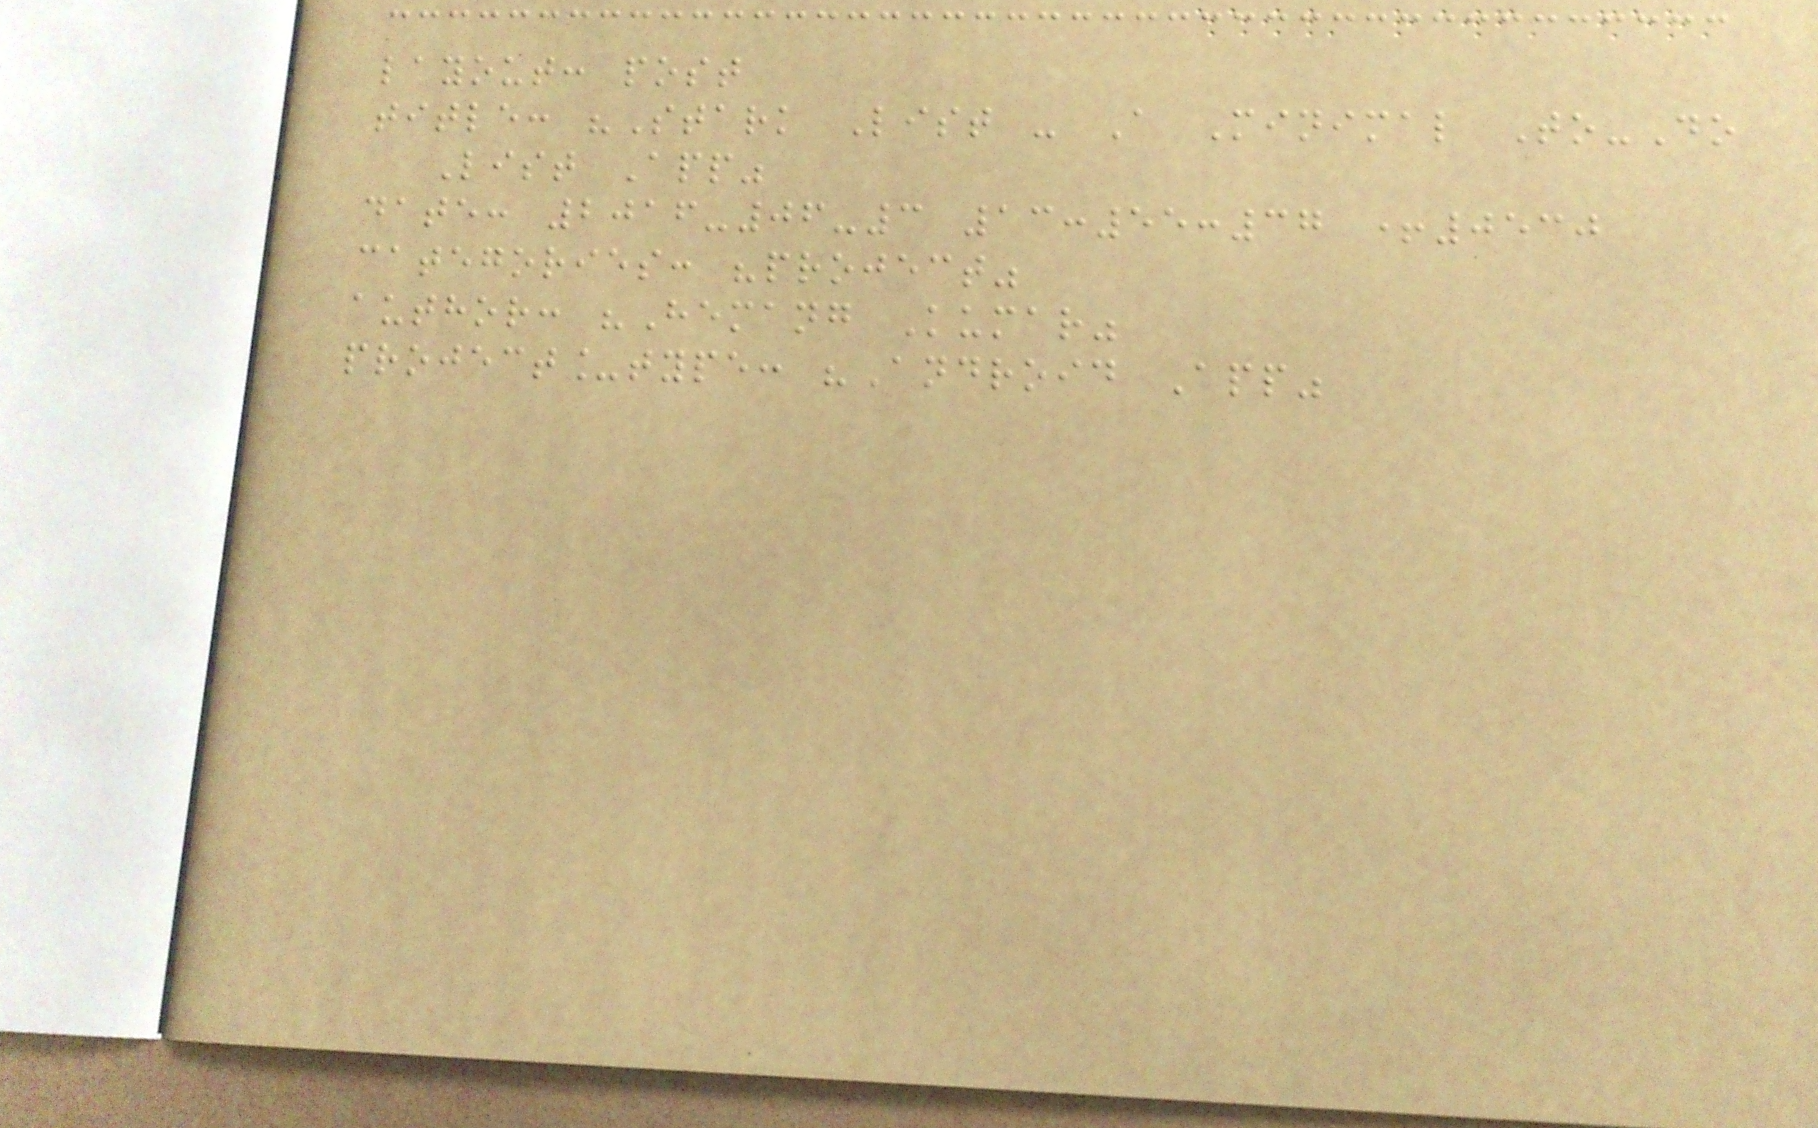layout: post
title: "Stark List - A Minimal To-Do
List App"
date: 2016-06-3 13:55:37 +0530
categories: "project"
author: "Hemang Kumar"
project_type: "Android App"
